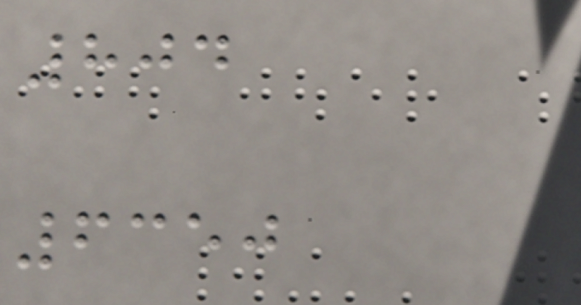804
6350
